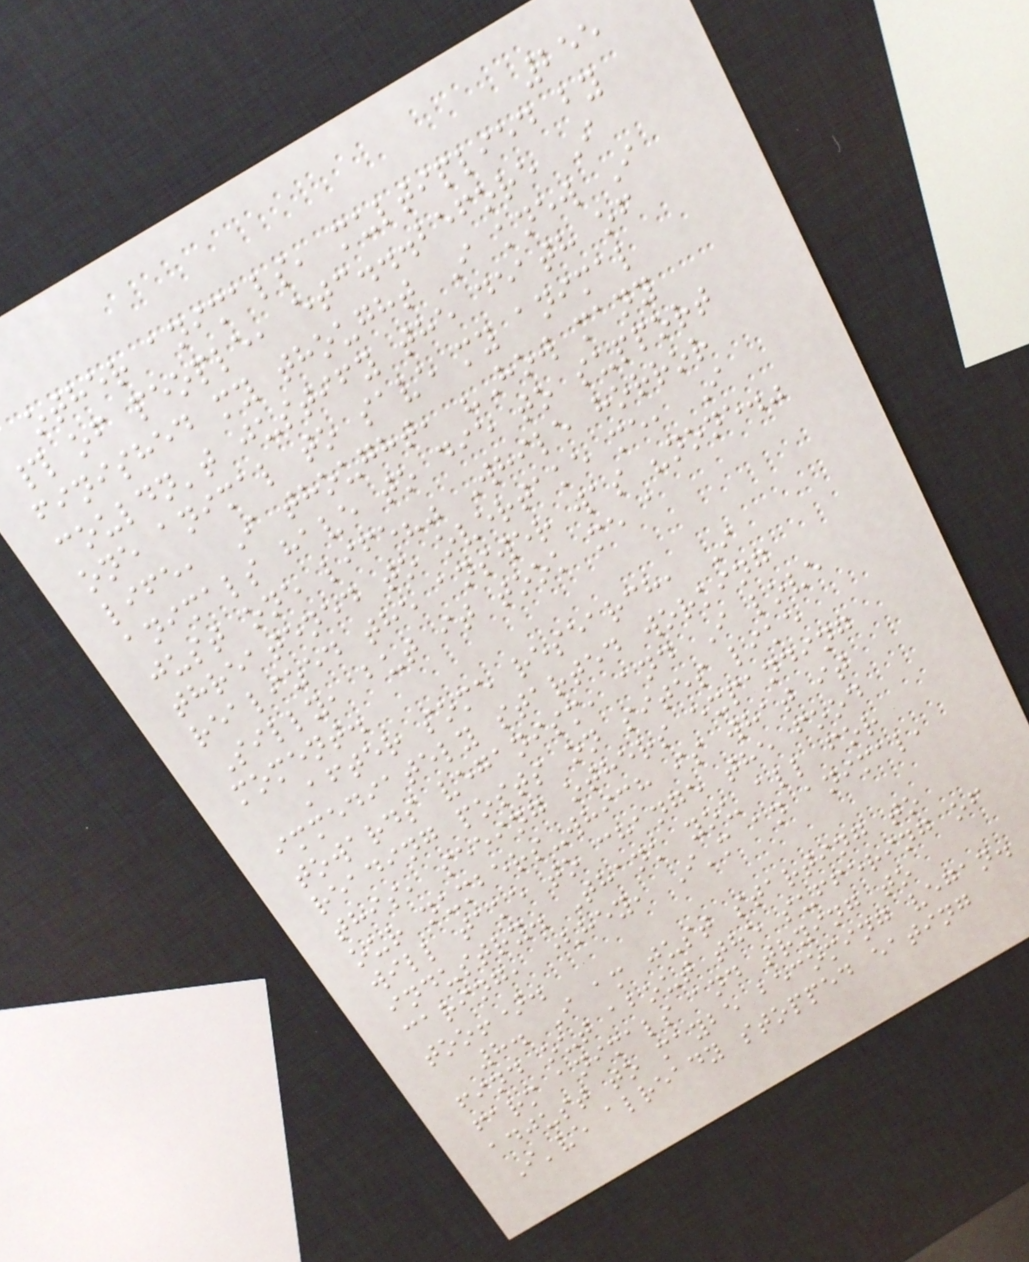255
other animals, multiplied by
# of people, etc...before I
finished my thought I knew I
couldn't justify the death of
one animal to save my animal
life, I thought, "How many
animals have to die to support
just one life?" While horror
threatened to overtake me, I
realized the answer was "none."
Silly, but it took me a
moment.
After some research, I
immediately started working
towards veganism, and I love
reading posts on sites like
this, seeing others expanding
our numbers-which is what it
will take to change the food
industry. Thank you all for
caring, (hey, I'm an animal,
too!).
8. I am just starting to
find out about the suffering of
farm animals and trying to
adjust to maybe becoming vegan.
I've already stopped eating
